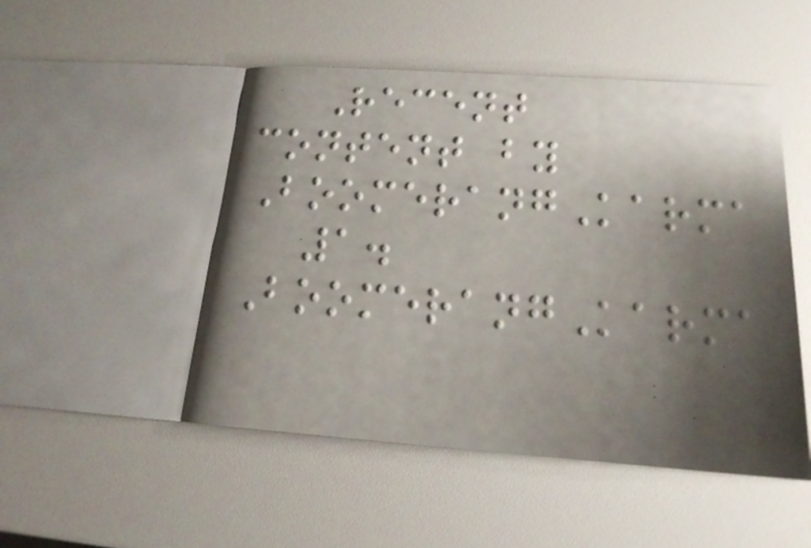Recent
content by
BoomerangKarma
1.
BoomerangKarma
